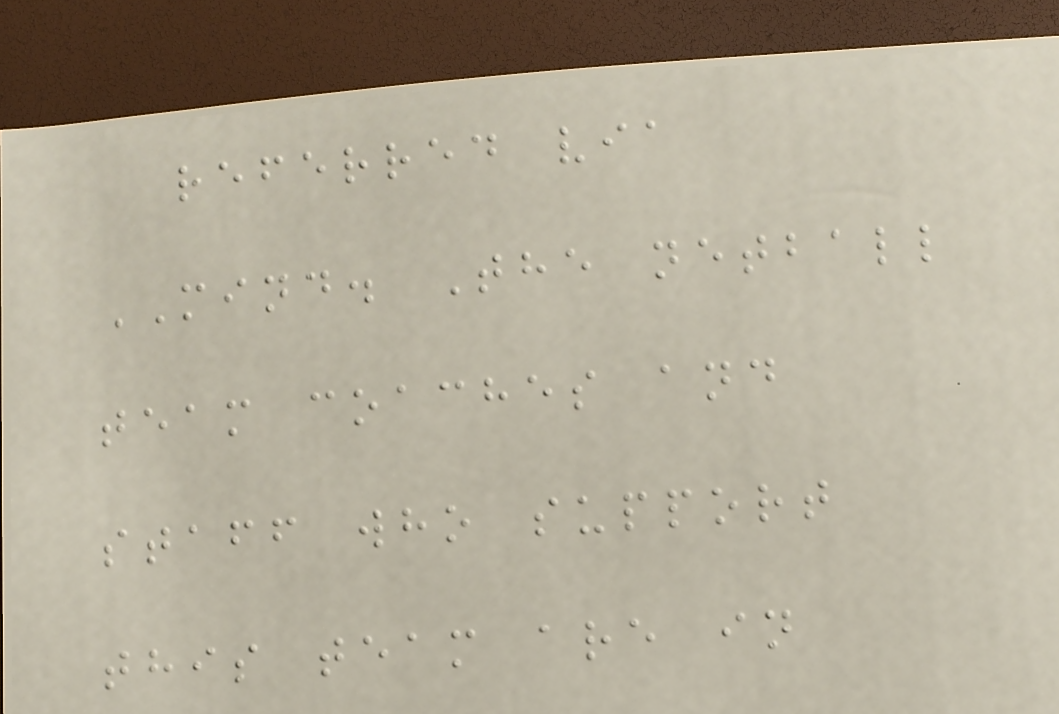referred via
MIND. The netball
team coaches and
staff who support
this team are in
